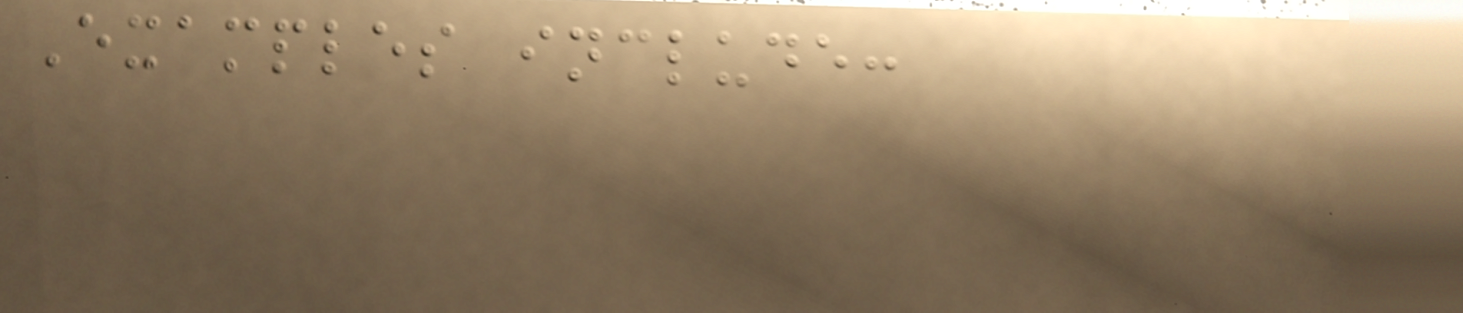Examples include:
